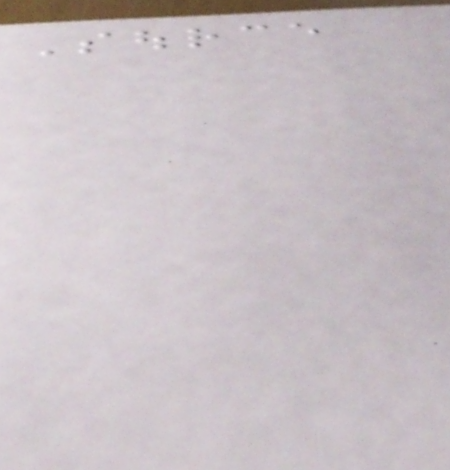Source
